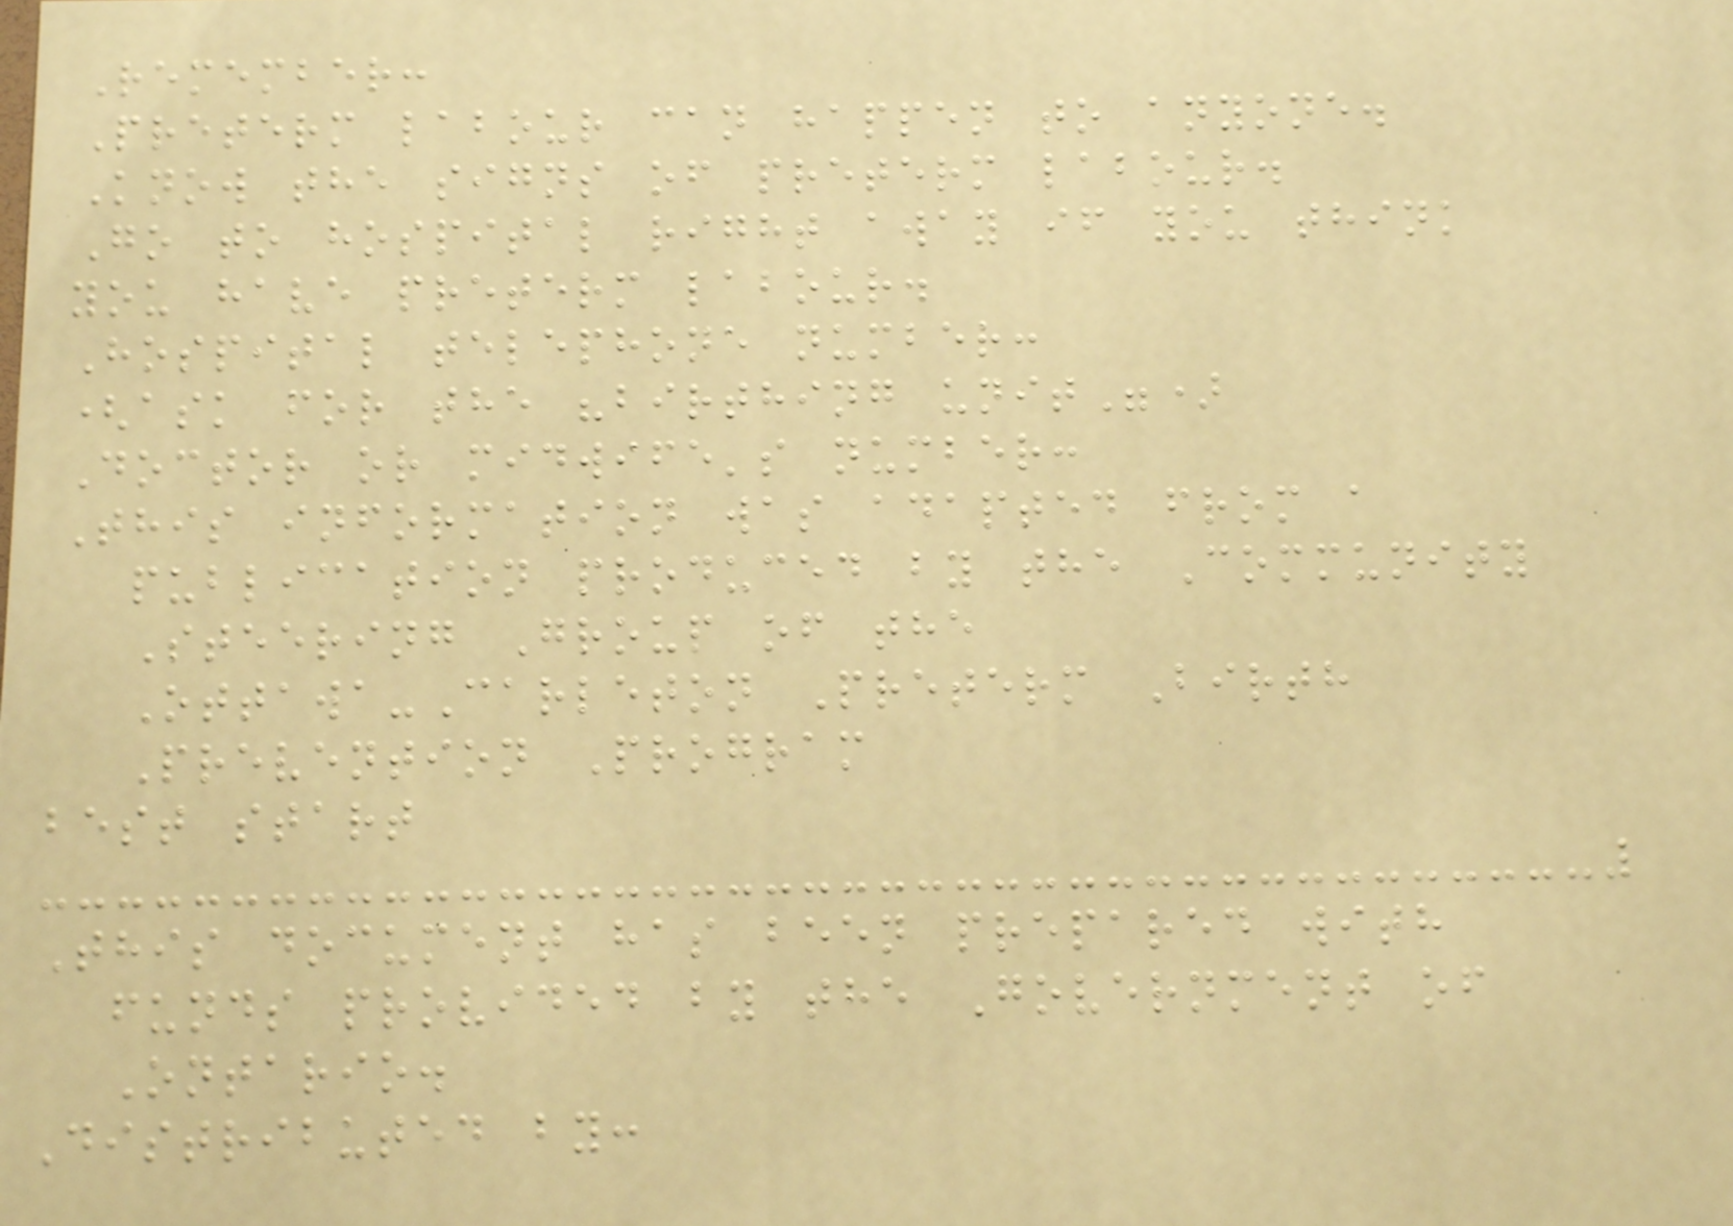Remember:
Preterm labour can happen to anyone.
Know the signs of preterm labour.
Go to hospital right away if you think
you have preterm labour.
Hospital telephone number:
(ask for the "birthing unit")
Doctor or midwife's number:
This information was adapted from a
publication produced by the Community
Steering Group of the
Ottawa-Carleton Preterm Birth
Prevention Program
best start
This document has been prepared with
funds provided by the Government of
Ontario.
Distributed by:
